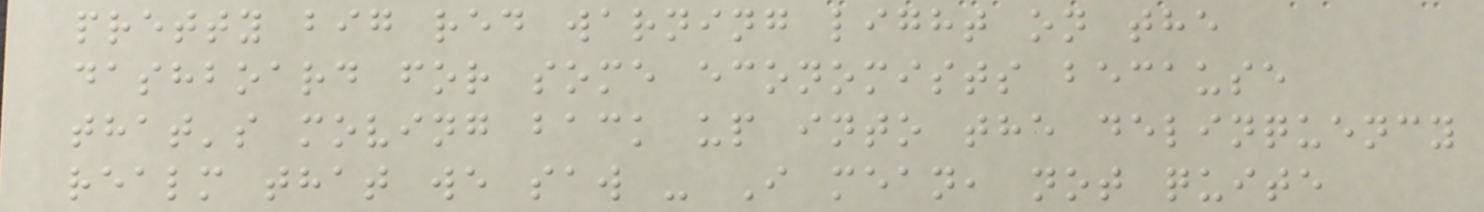pretty big red warning light on the
dashboard for some economists because
that's moving back up into the delinquency
realm that we saw - I mean, not quite
